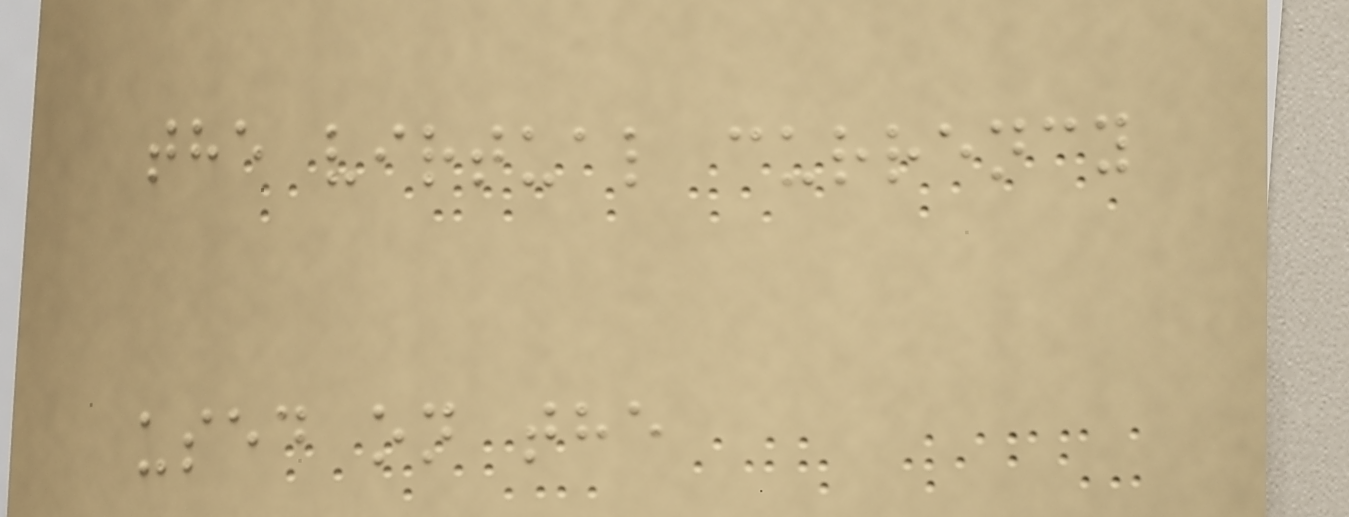the virtual currency
used on the
